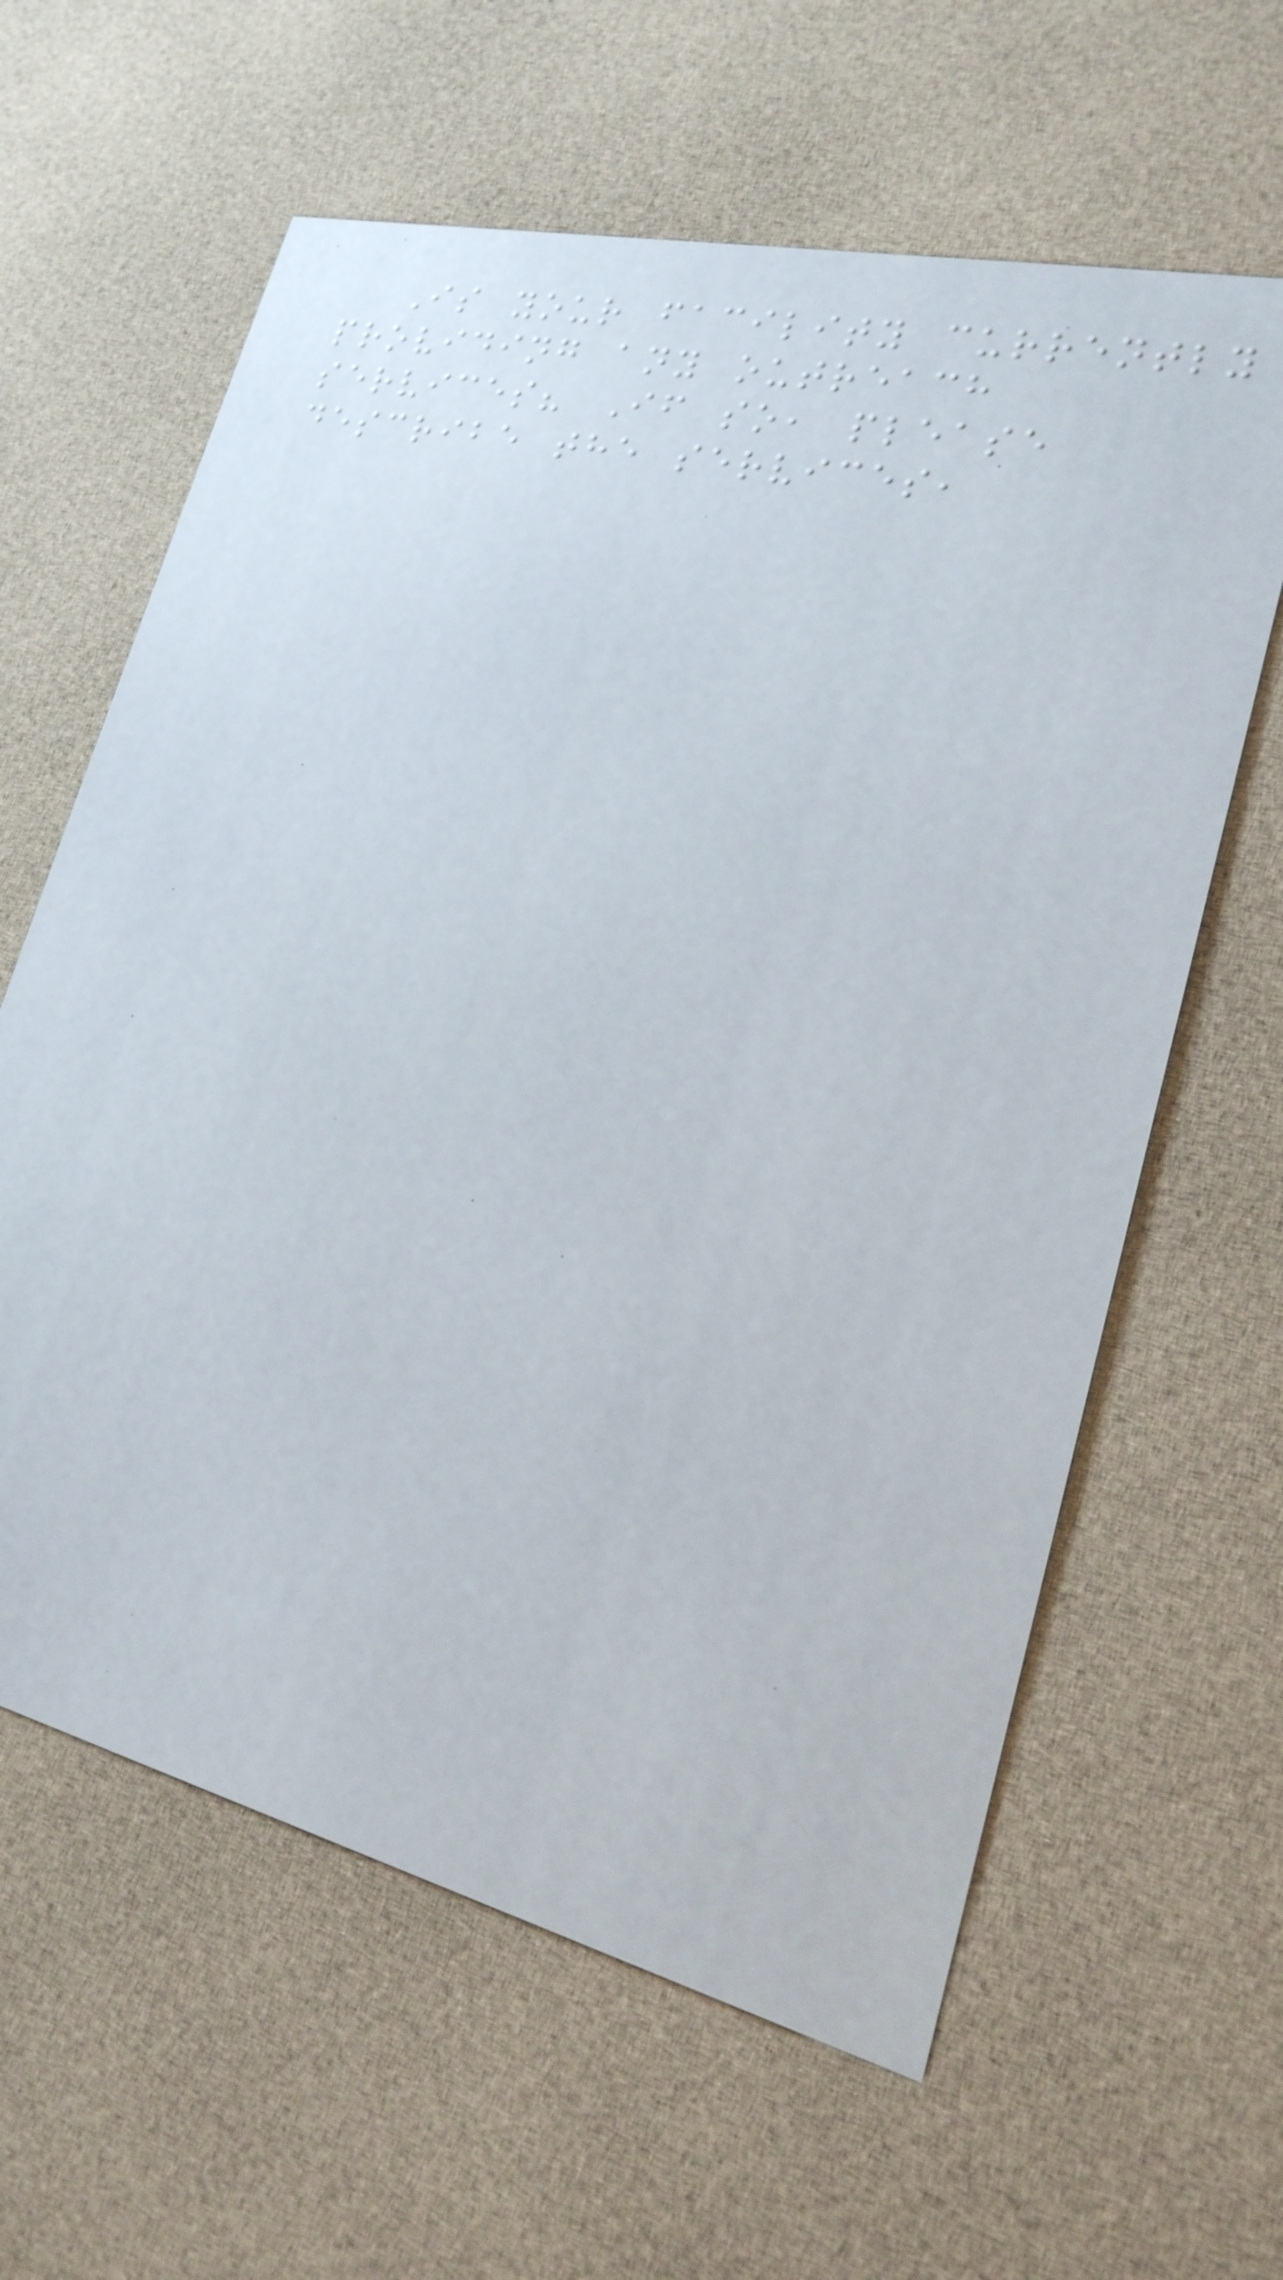Is your facility currently
providing any outreach
services? If so, please
describe the services,
